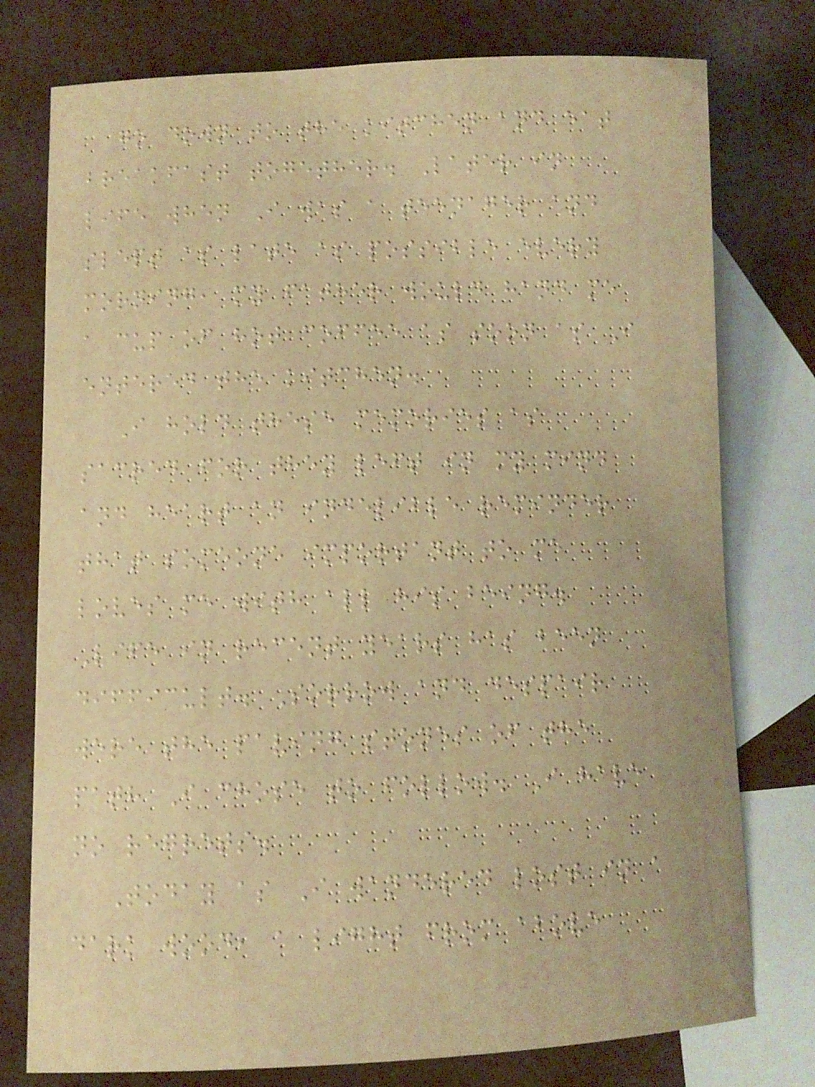go down to the kitchen and eat
breakfast together. Later in
life when I was a teenager and
slept as late as possible every
morning, my father would hand me
a cup of hot coffee as soon as I
entered the kitchen.
I hold these memories as
sacred for they left in my mind
and heart an indelible reminder
that someone important to me
loves me with all his being.
Life in recent years has been
difficult. Sorrow and despair
were the paving stones of the
path I chose to follow. I have
no regrets.
Today as I wandered lost in a
dark wood, a light from above
